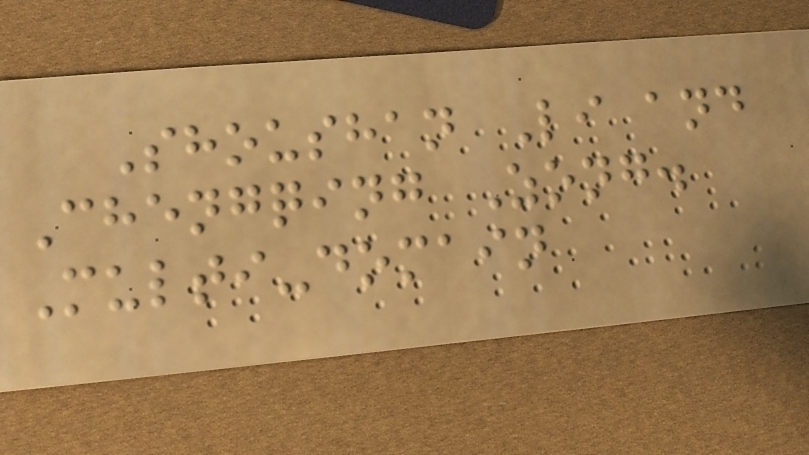Shoushan Li and
Chengqing Zong.
Multi-domain
